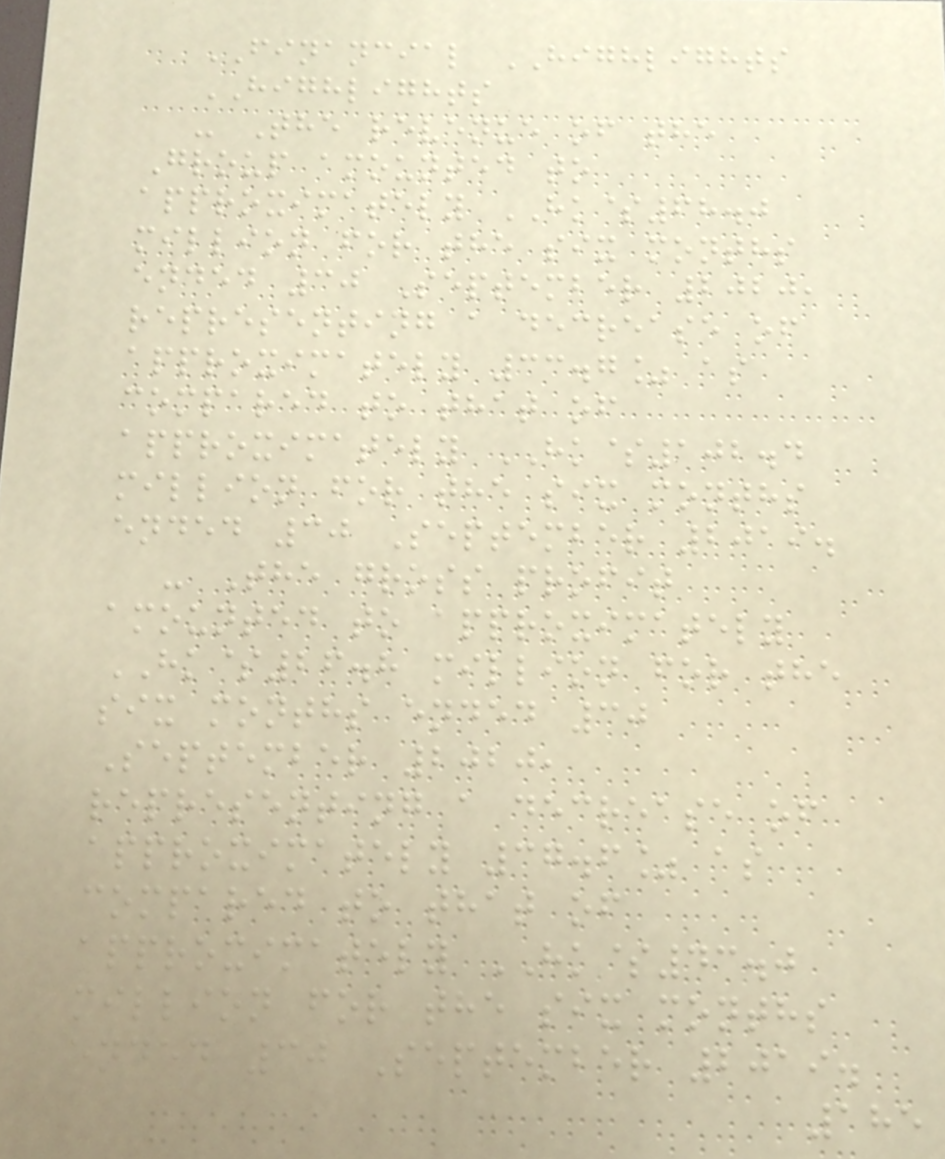FINANCIAL HIGHLIGHTS
HIGHLIGHTS
- The revenue of the
Group amounted to
approximately HK$68.0
million for the six months
ended 30 September 2020,
representing a decrease of
approximately 33.7% as
compared to that of
approximately HK$102.4
million for the six months
ended 30 September 2019.
- The gross profit
amounted to approximately
HK$26.8 million for the
six months ended 30
September 2020,
representing a decrease of
approximately 37.6% as
compared to that of
approximately HK$43.0
million for the six months
ended 30 September 2019.
185
